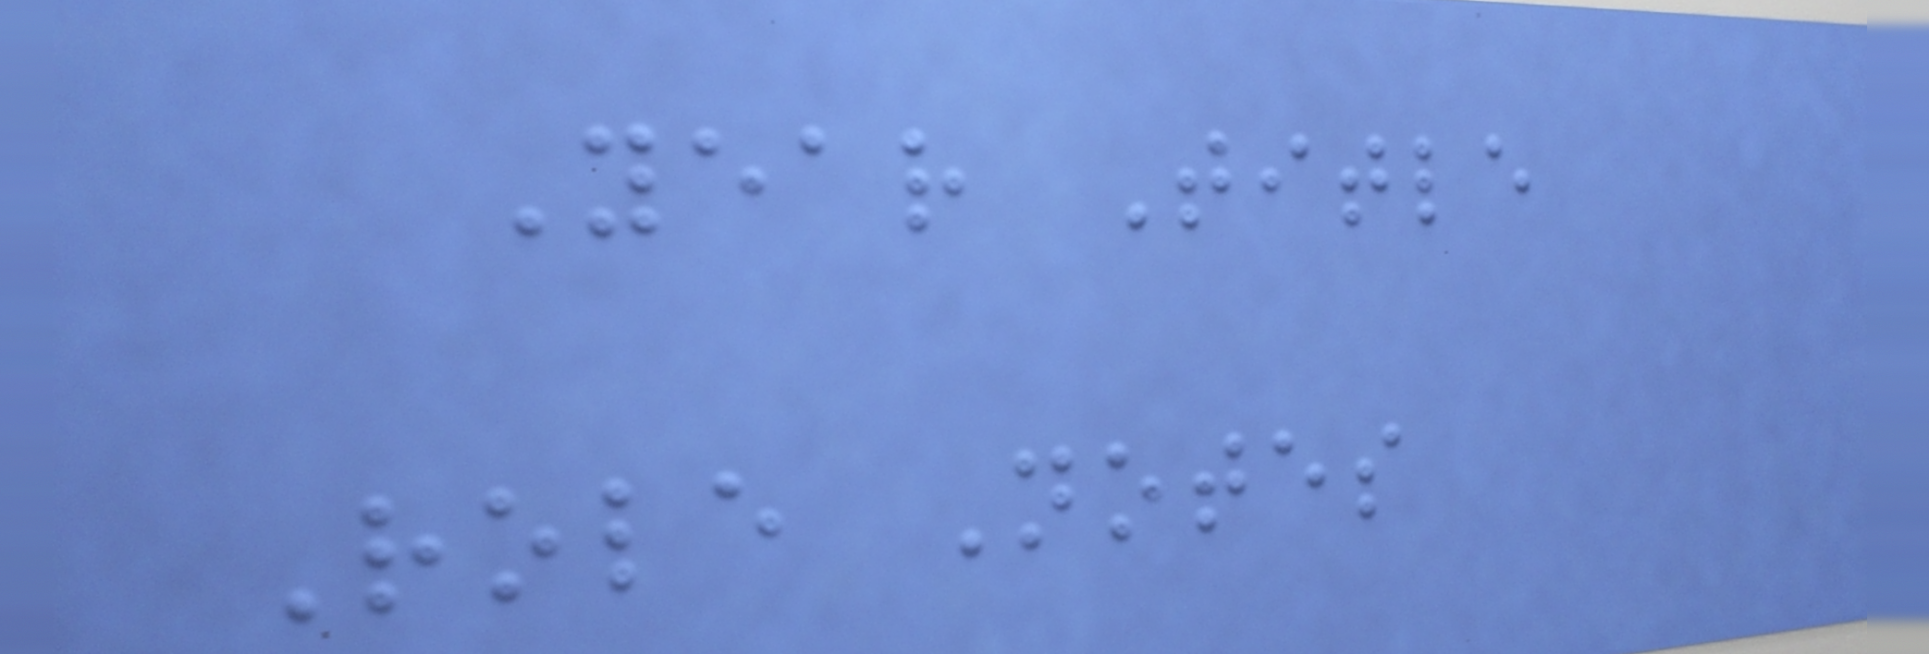Year Title
Role Notes
